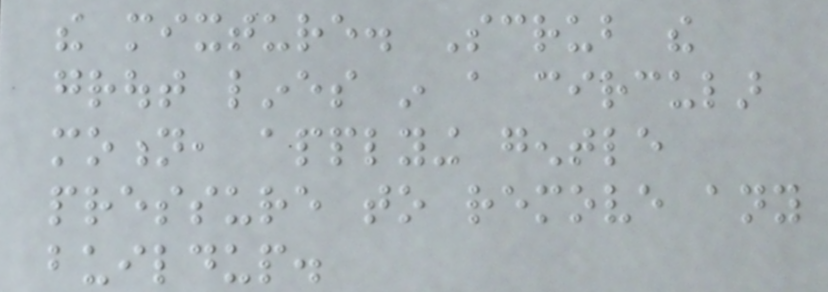the mixture. Scrub the
grout lines in a circular
motion, applying gentle
pressure to remove any
buildup.
